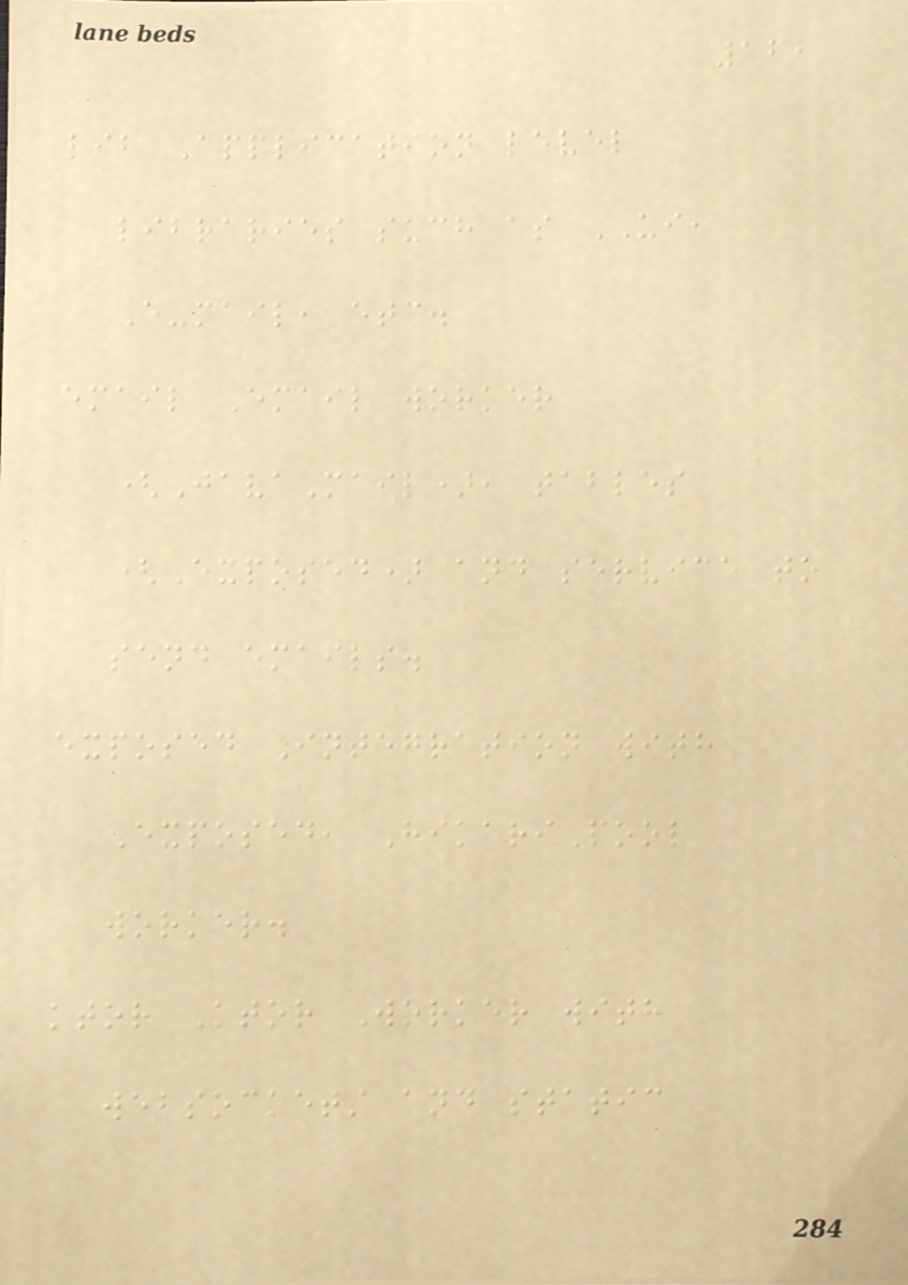162
lib Application level
libraries such as UI,
E-mail, etc.
email Email worker
(JavaMail), tables
(Exposed) and service to
send emails.
exposed Integration with
Exposed, HikariPool
worker.
ktor Ktor Worker with
websockets and static
